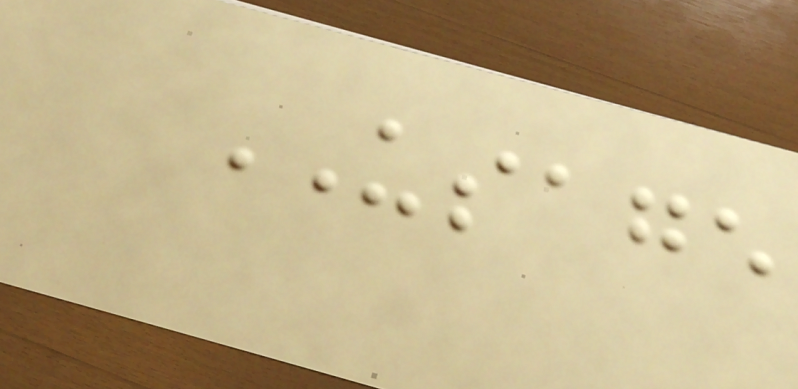USAGE
